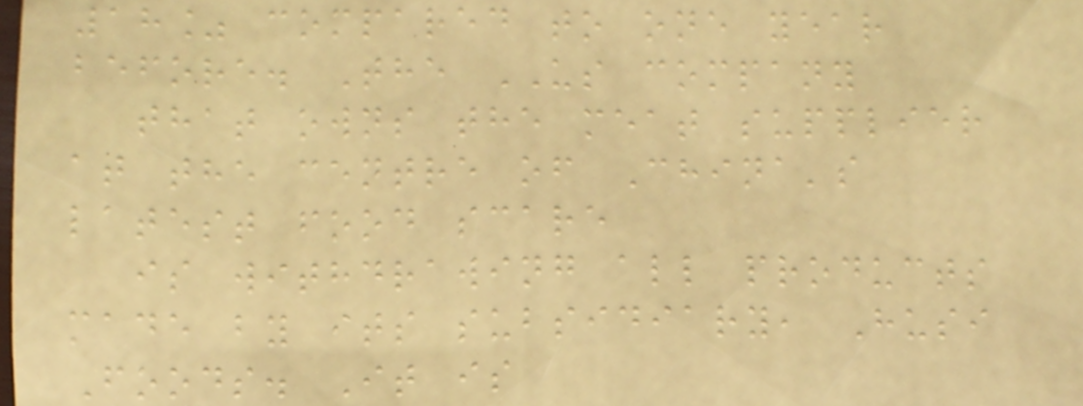18% compared to one year
before. The US company
that owns the meat supplier
at the centre of China's
latest food scare
is withdrawing all products
made by its subsidiary, Husi
Foods. It is
